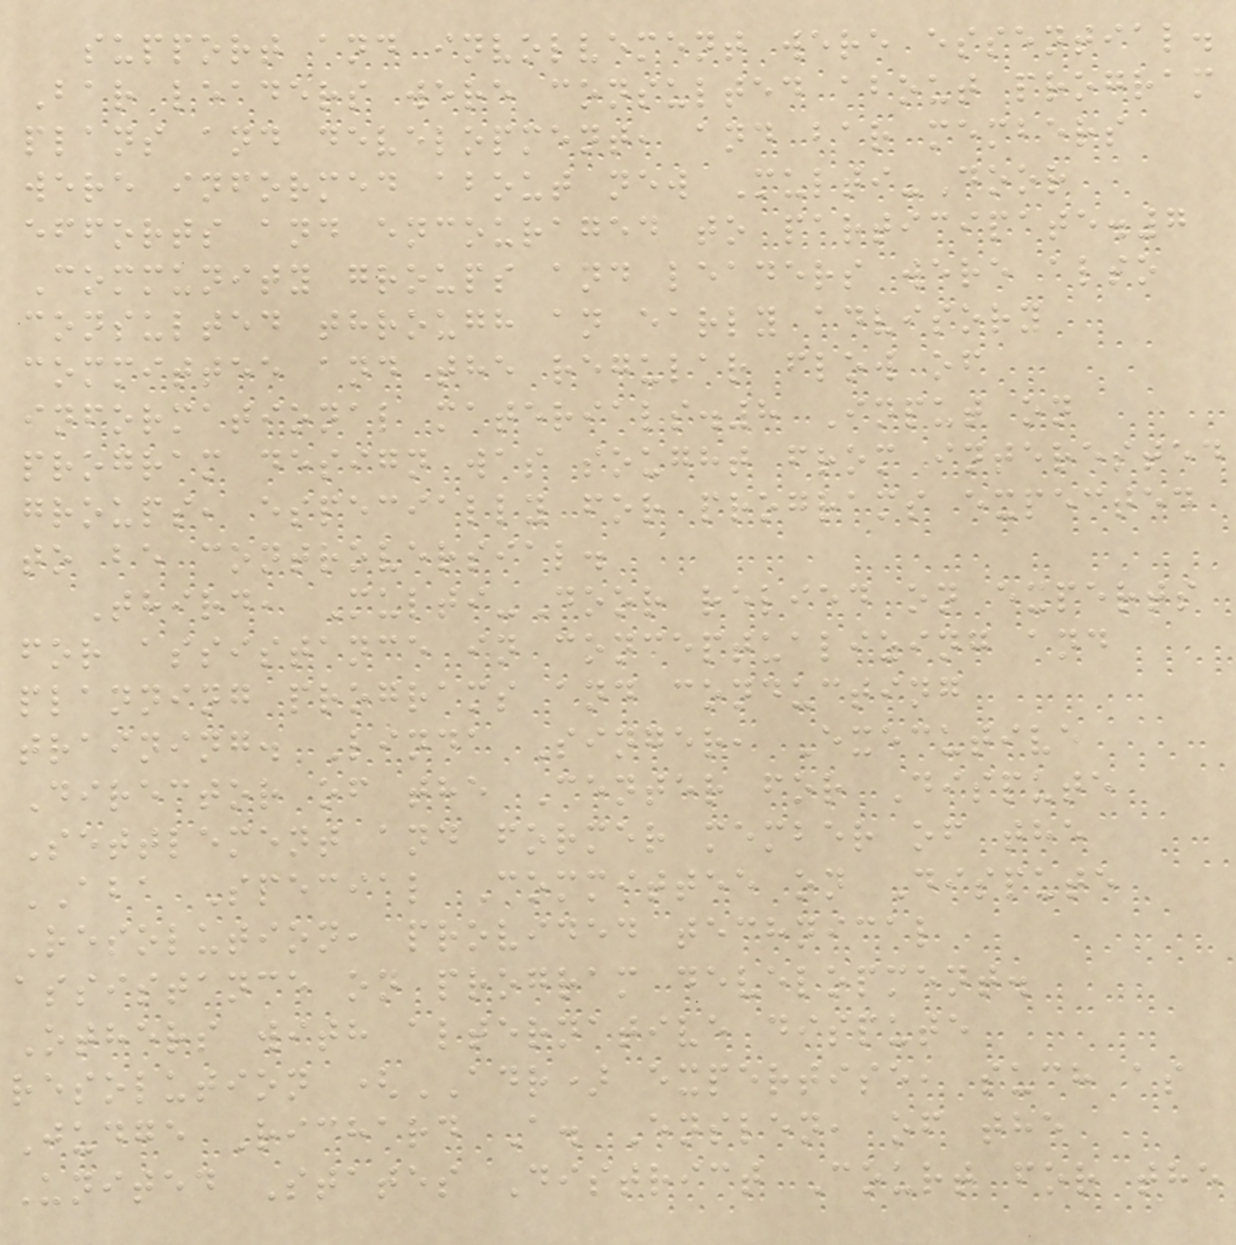support and involvement were essential.
Bar leaders were consulted about program
plans and development, and bar members
were informed about new Multi-Door
efforts and encouraged to participate.7
Community groups and leaders were also
consulted through an early advisory
committee and the regular flow of
informational materials.8 Input on
program design was sought from interested
groups, especially for programs expected
to be controversial.
Third, Multi-Door relied on experts
for assistance in conceptualizing and
planning programs and conducting
training. Linda Singer, Executive
Director of the Center for Dispute
Settlement and former member of the
ABA Special Committee on Dispute
Resolution, provided technical
assistance on program development.
Others with alternative dispute
resolution (ADR) expertise, such as
Judge Richard A. Enslen, of the
United States District Court for the
